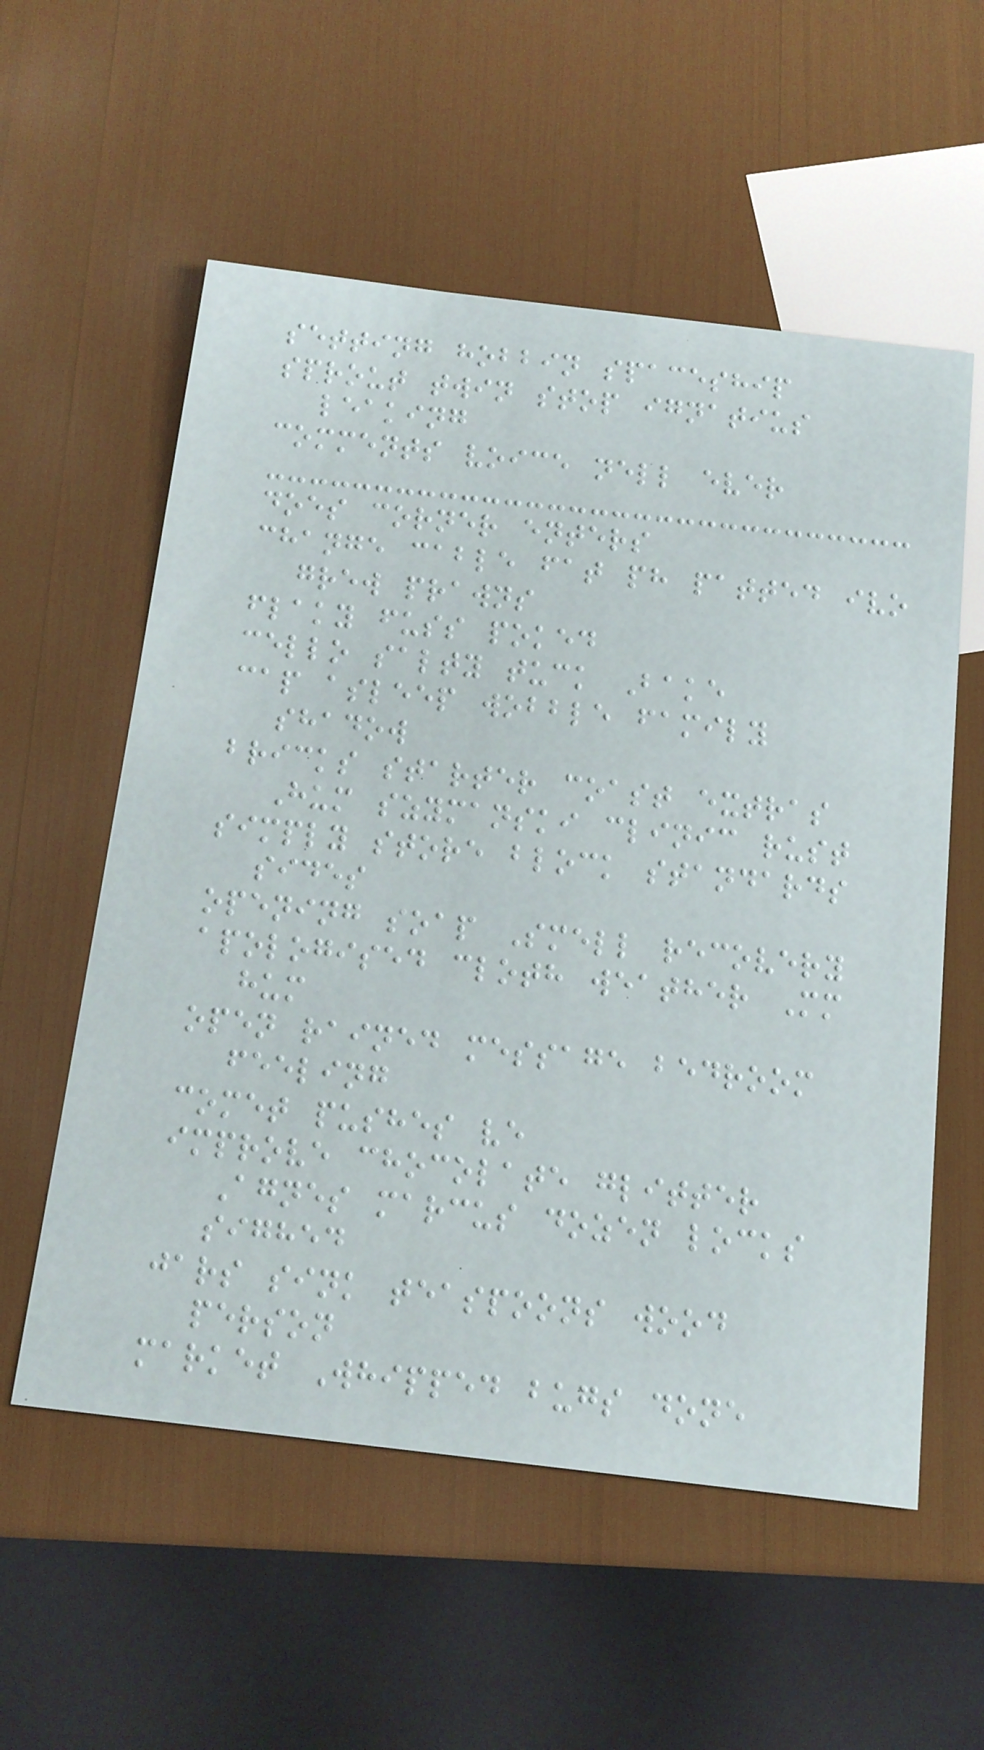setting hobbin spaceship
sprout twin stop ignatius
leaking
comments voice nell ever
does corner enters
change cable fat ph patted ivo
grew prawns
flaky fuss poked
cello salty tuck Bake
cap asleep wobble family
shadow
bricks starter coast extras
Hum szymanski clinic rust
simply store block standards
sides
opening soap Smell recovery
apologised cloth weather Mm
hum
open rained message bedroom
feeling
comet pushes ve
improve chocolate glitter
Agnes marcus dozen locks
sighed
jars sink teaspoons wood
person
market Whipped bugs done
